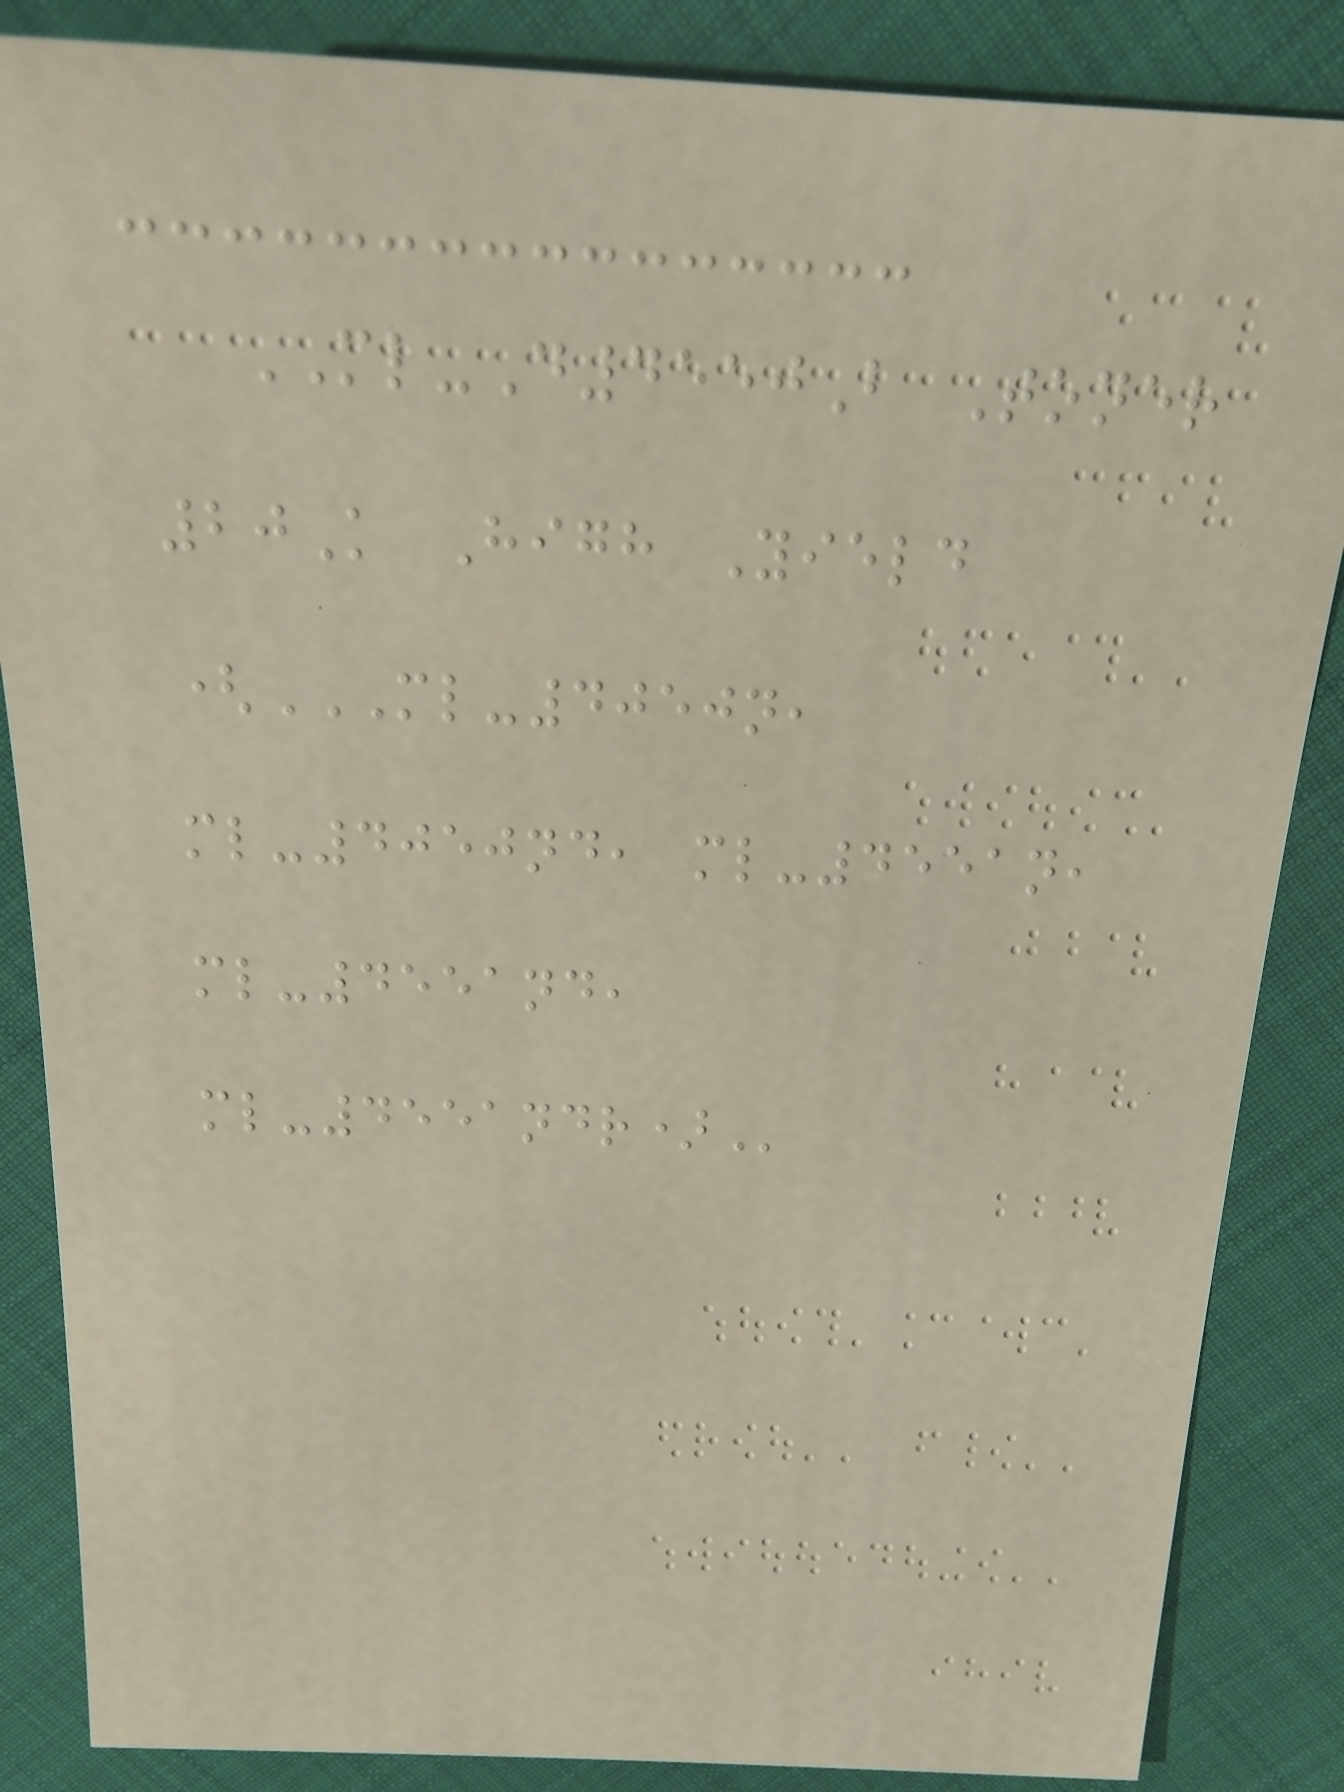ML-D4550B Toner
20K High Yield
(ML-4050N,
ML-4050ND, ML-4551N,
ML-4551ND,
ML-4551NDR)
